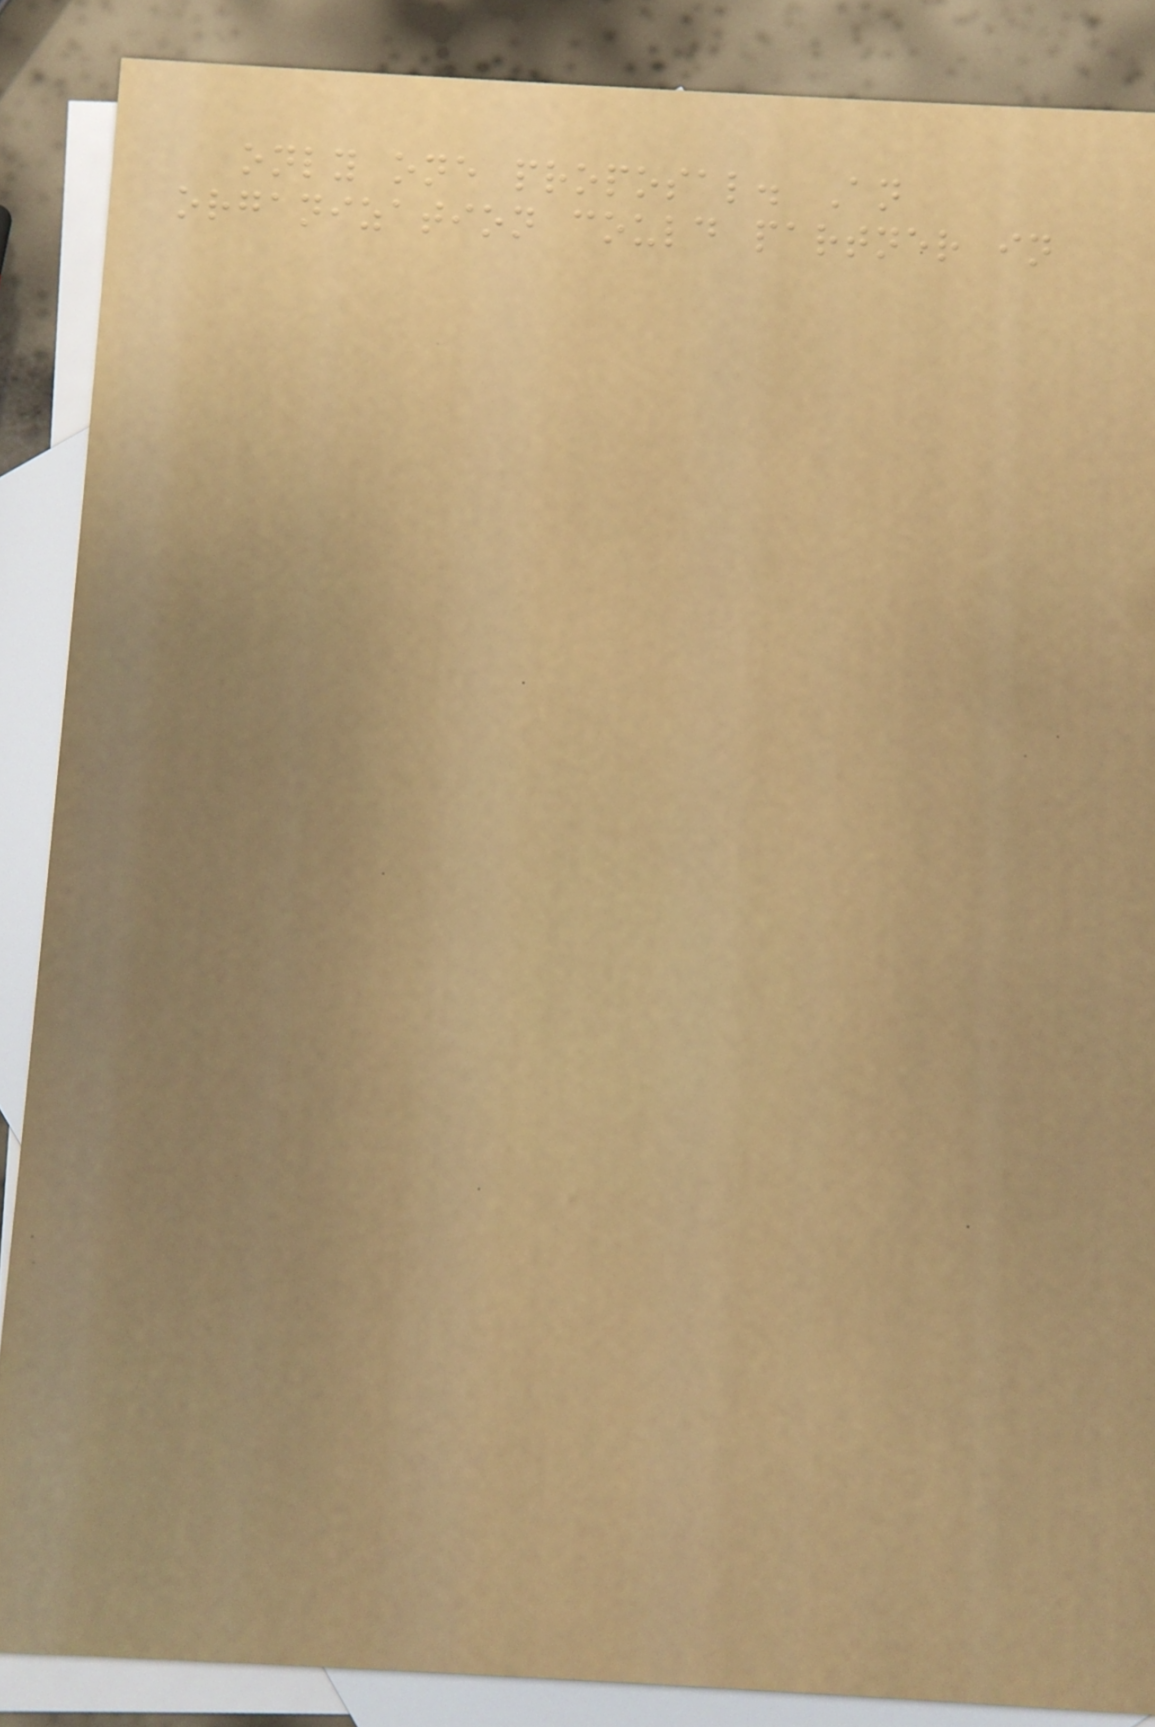only one proposal. An
organization could partner in
